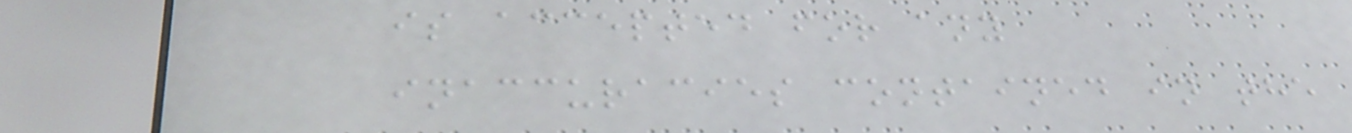is accepted for any
inaccuracies contained in the
